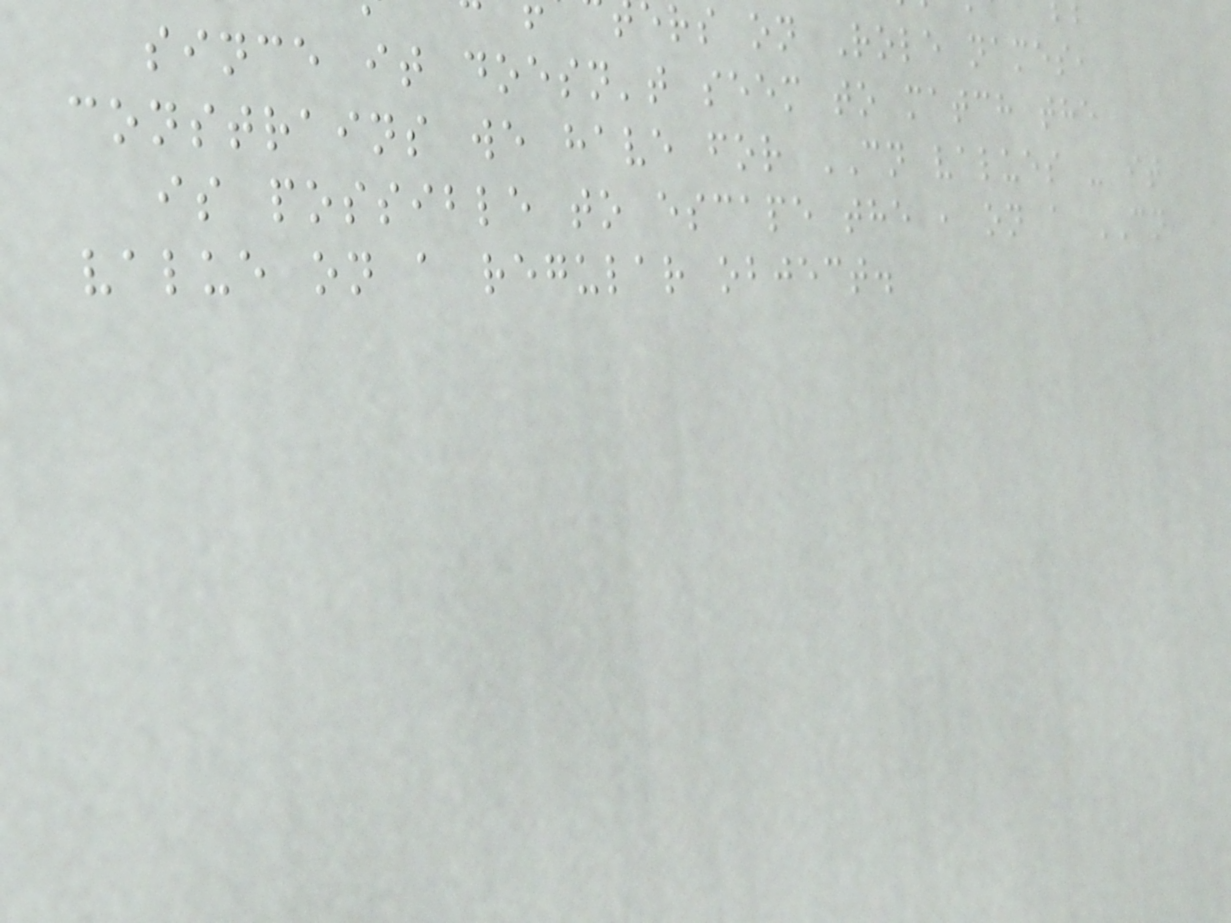ers on Role names,
since it doesn't seem to match the
constrains we have for CN values - it
is possible to escape the , on a CN
value on a regular object.
